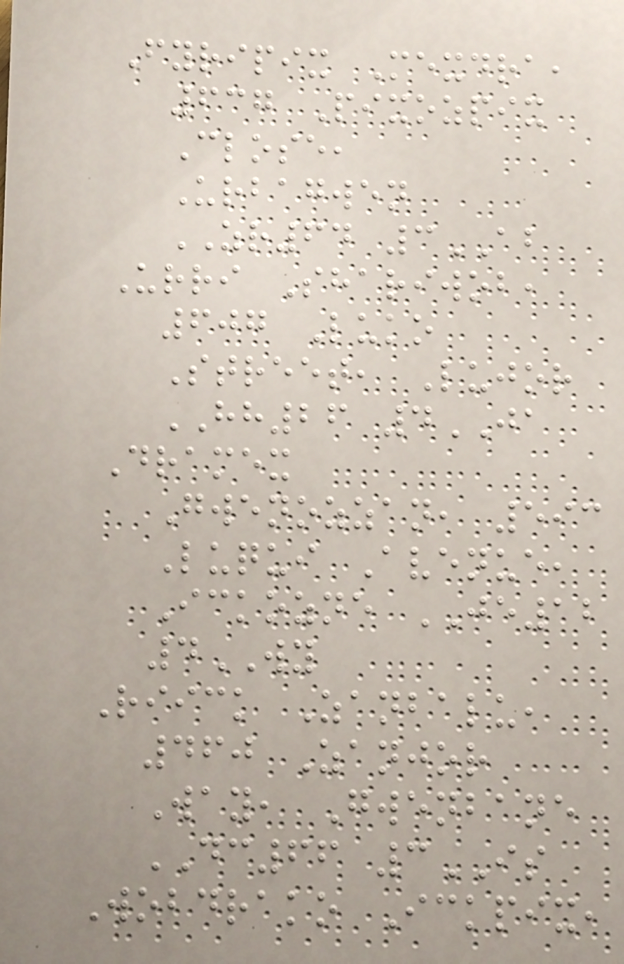Fyripix Mexdra,
637 Pixozpix
Close,
Urbagwen
ZR64 3AB
Urri Shariwob,
607 Luko
Street, Lujor
HH26 4JA
Dramex
Gwenozzan, 593
Luqui Avenue,
Ickozne JE12
4WY
Riick Zanbalu,
460 Zanjor
Way, Gwenbane
DC66 3IS
Wobdrako Ickpix,
